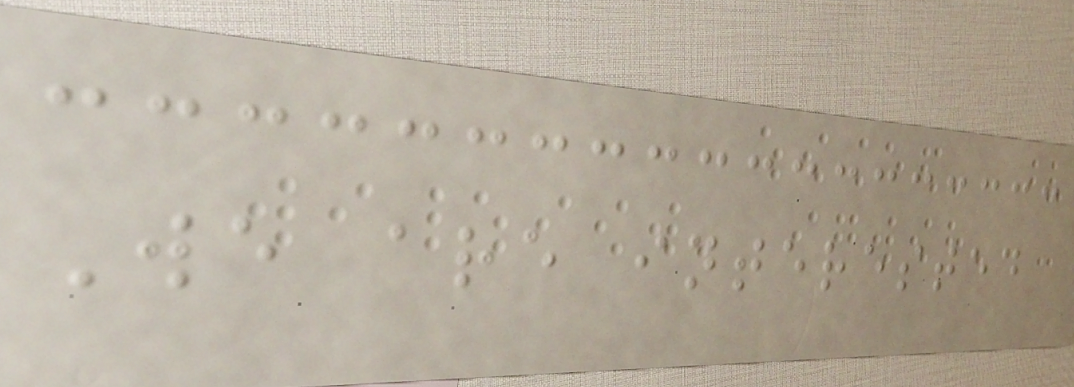We are interested
